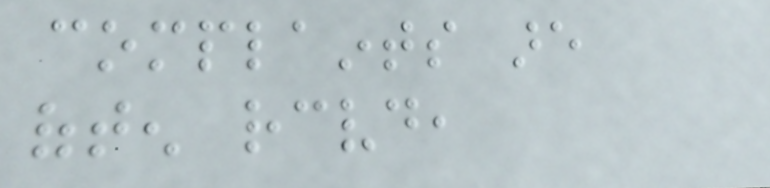complaints are
often received,
